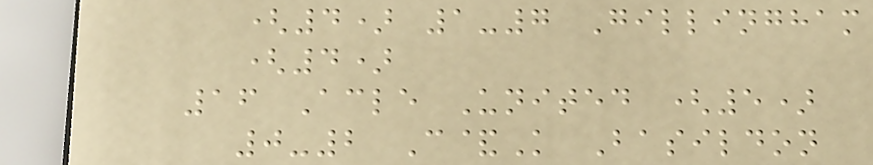(4) 1-7 Gillingham
(4)
16 Acle United (5)
0-2 C&K Basildon
